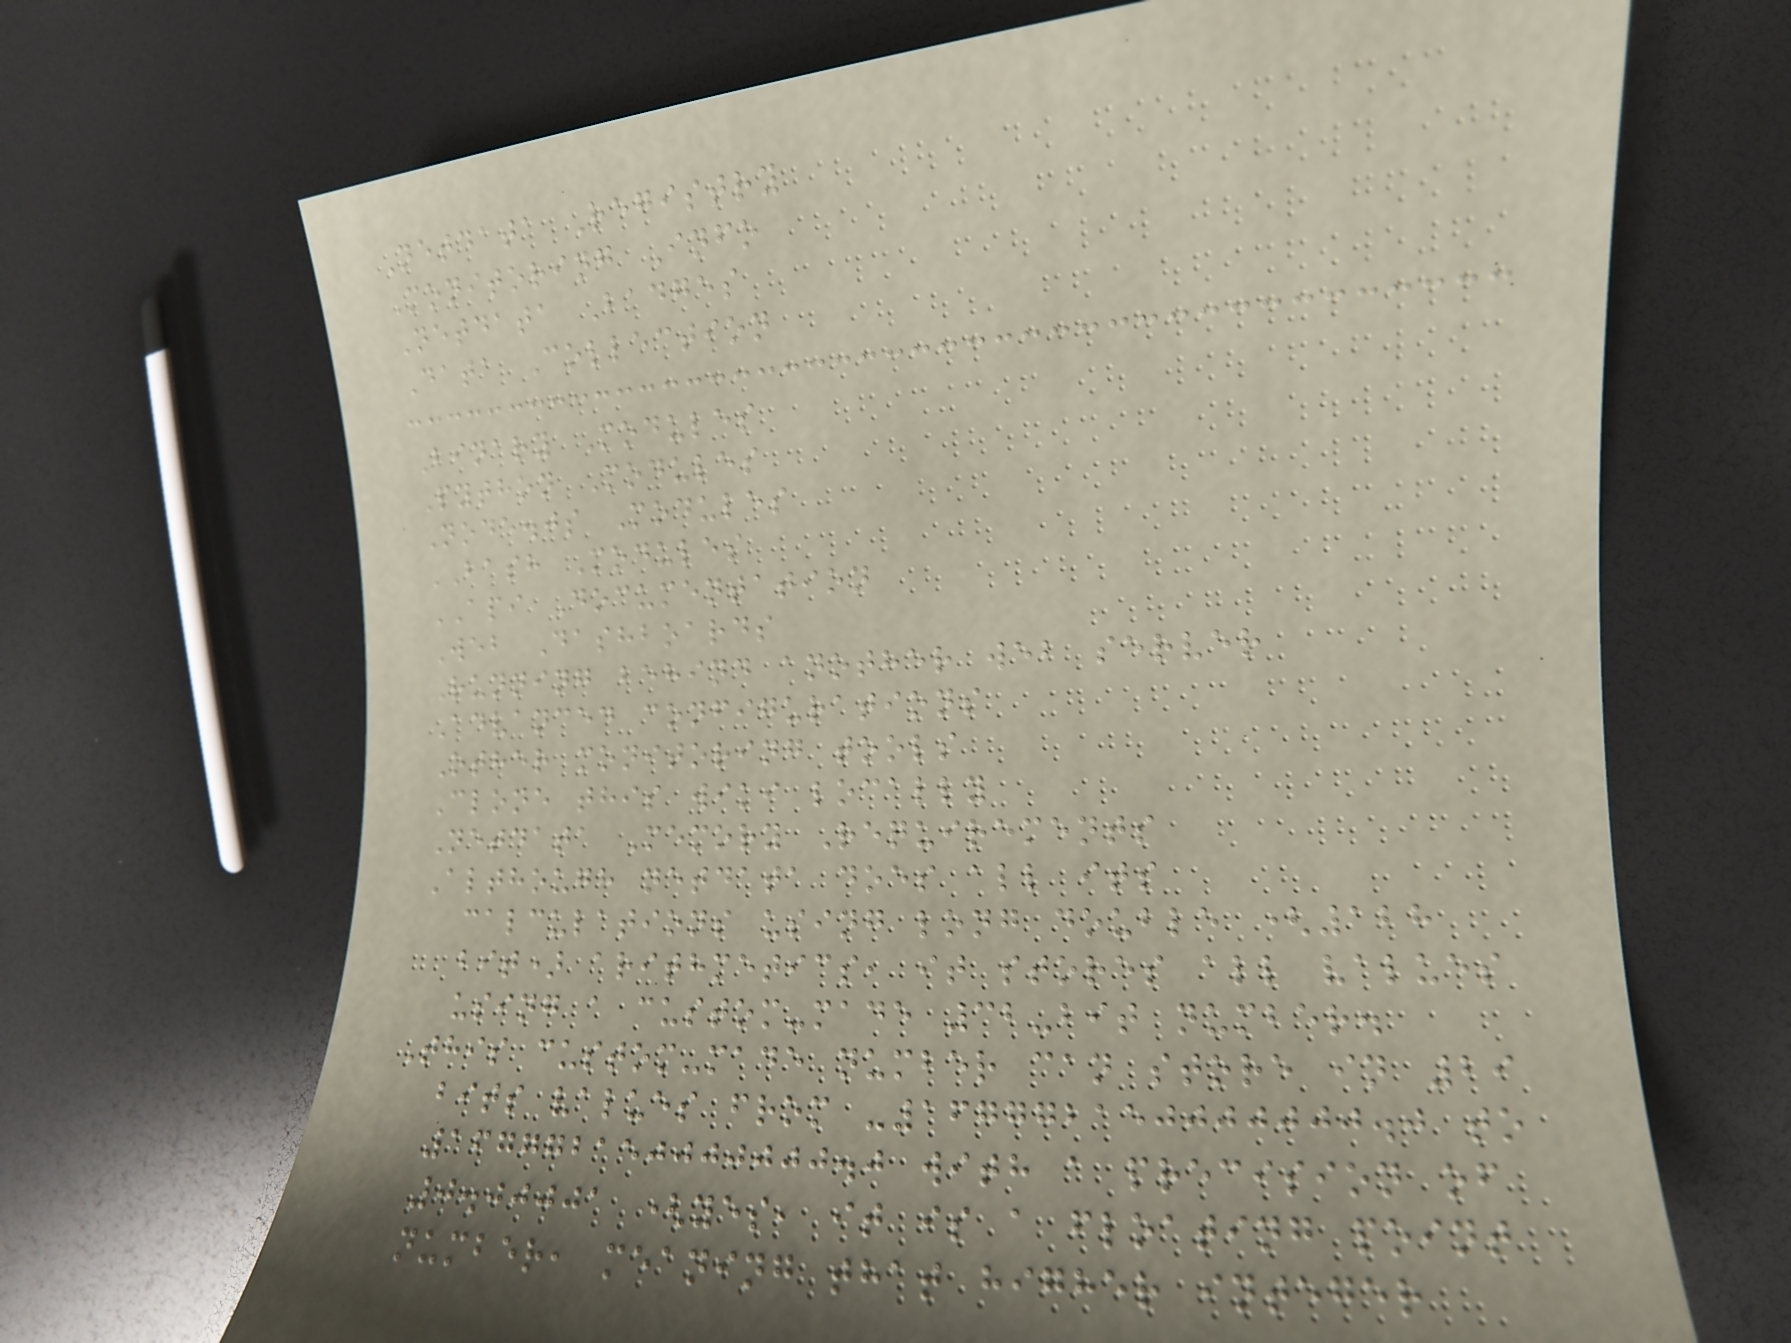Netdata Registry
Monitoring Info
Netdata Badges
Data Collection
Binary Modules
Python Modules
Node.js Modules
BASH Modules
API Documentation
Web Dashboards
Running behind another web server
Advanced configurations
Other monitoring tools
Clone this wiki locally
Netdata Memory Requirements
Although netdata does all its
calculations using long double (128
bit) arithmetics, it stores all values
using a custom-made 32-bit number.
This custom-made number can store in 29
bits values from -167772150000000.0 to
167772150000000.0 with a precision of
0.00001 (yes, it is a floating point
number, meaning that higher integer
